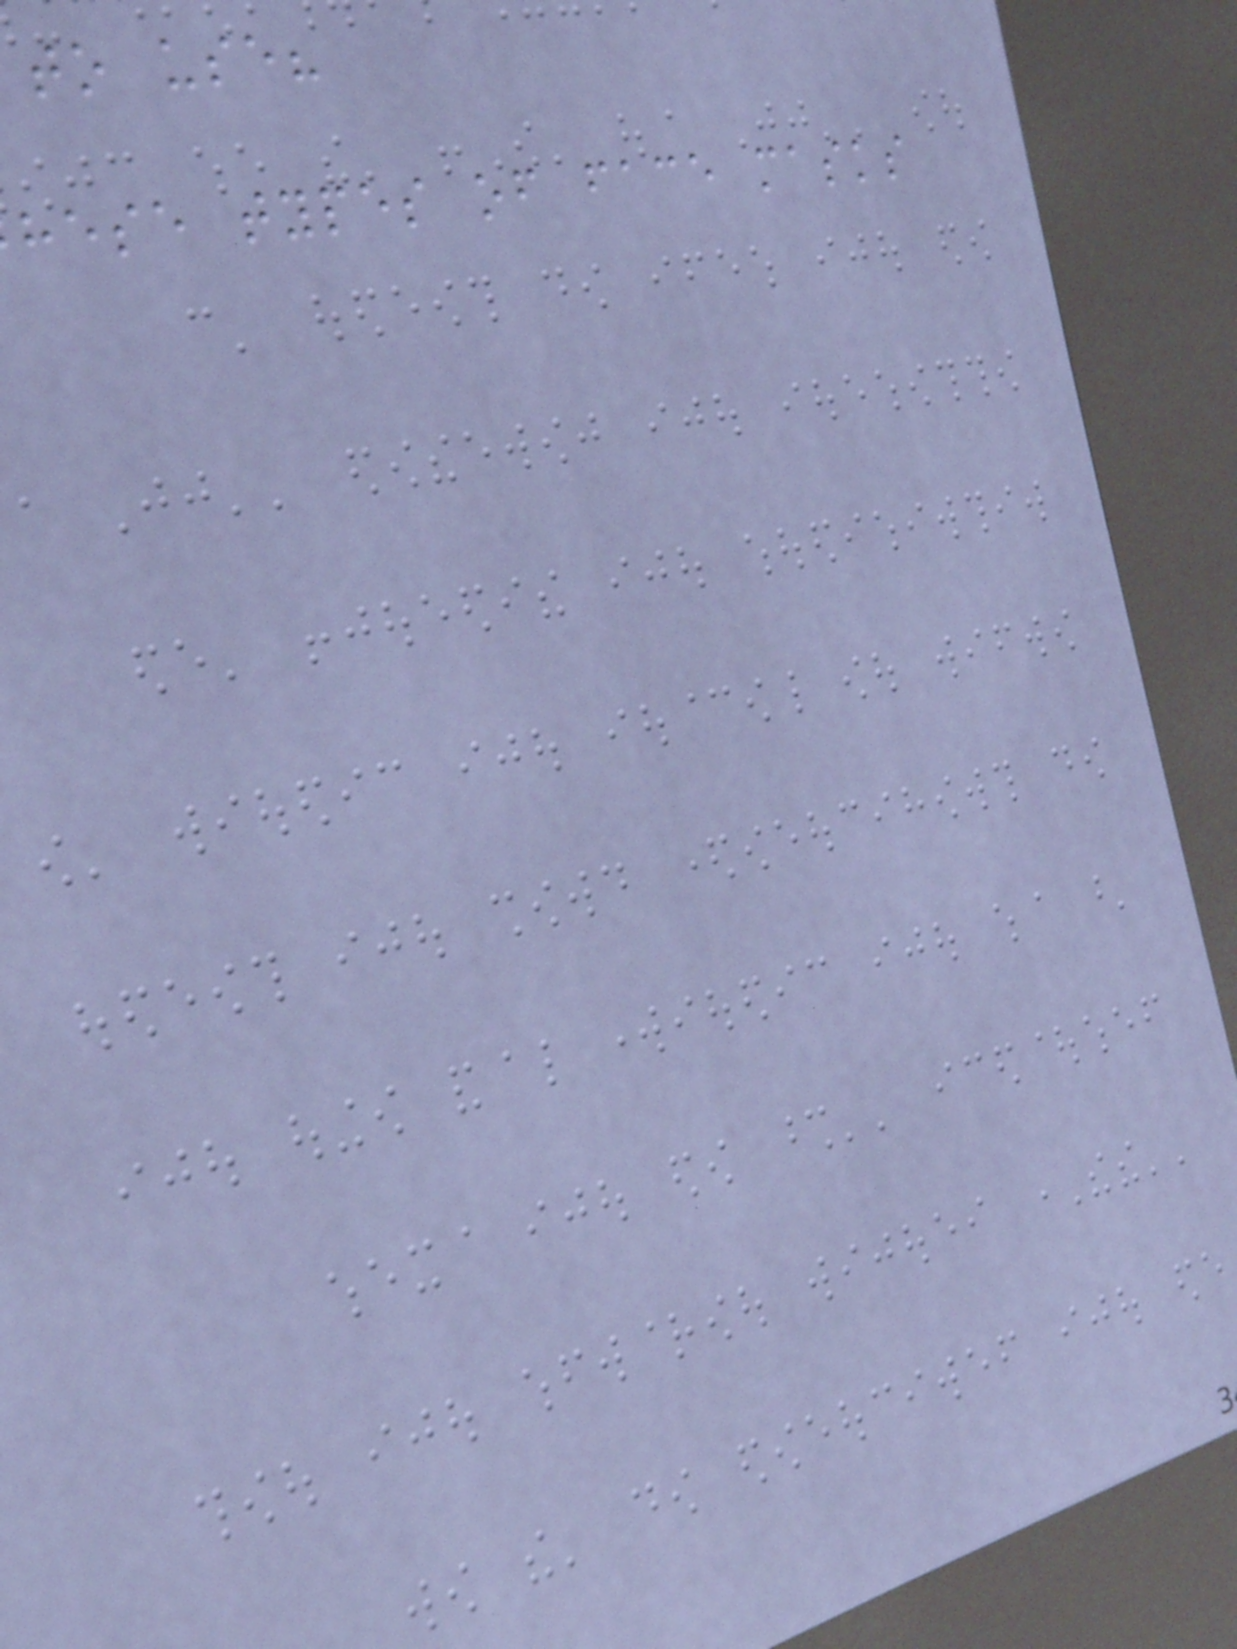to use?
hese types of face masks
